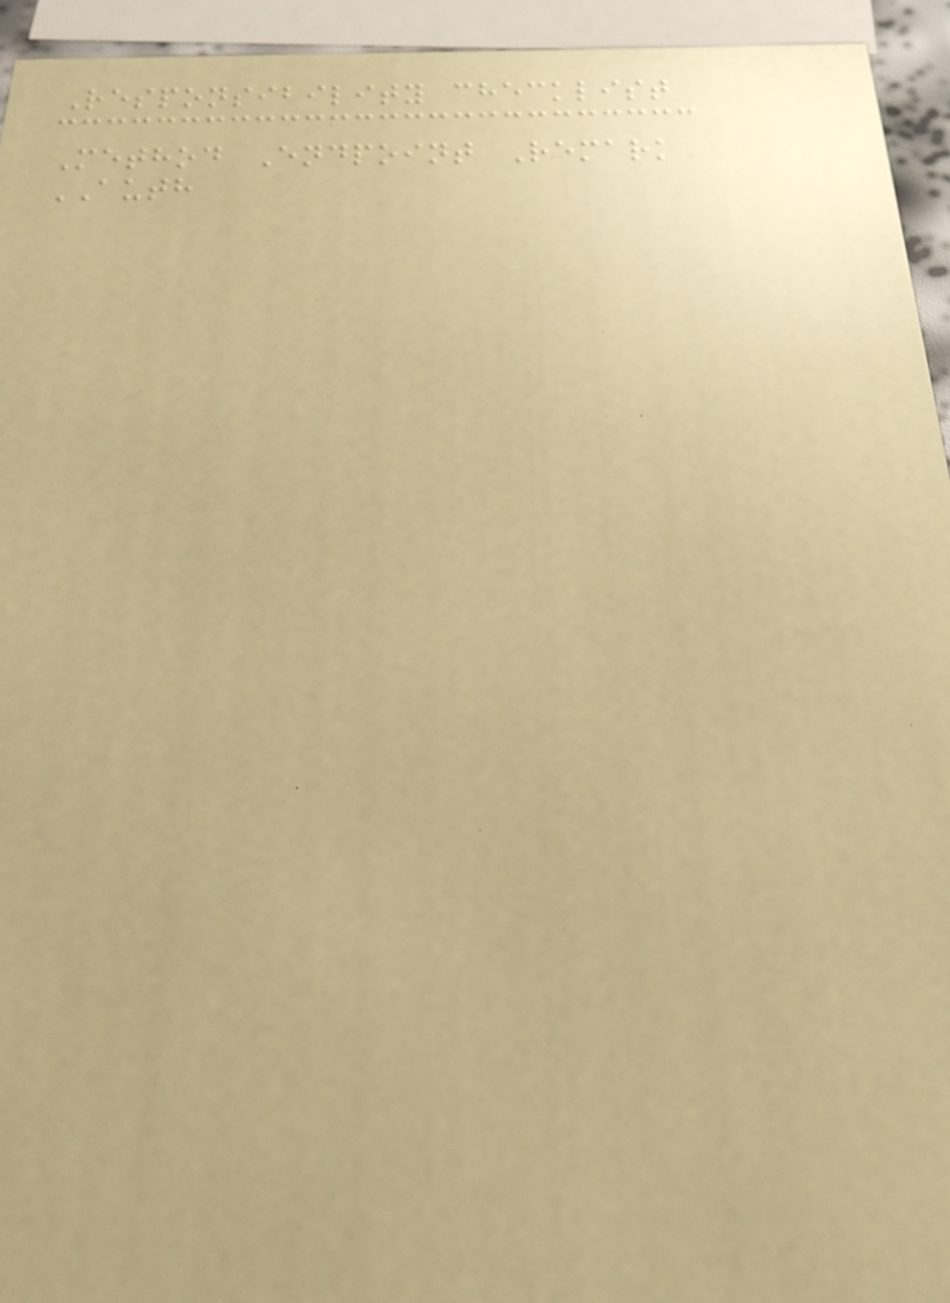Responsibility checklist
Method Endpoint Remark
AUTH
